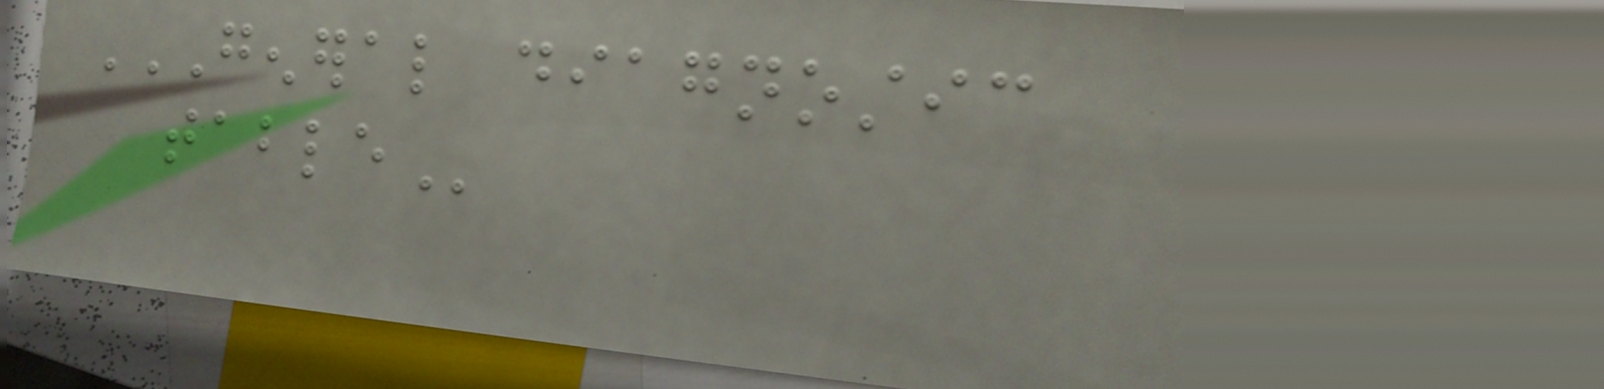GENERAL DIAGNOSTIC
TABLE
